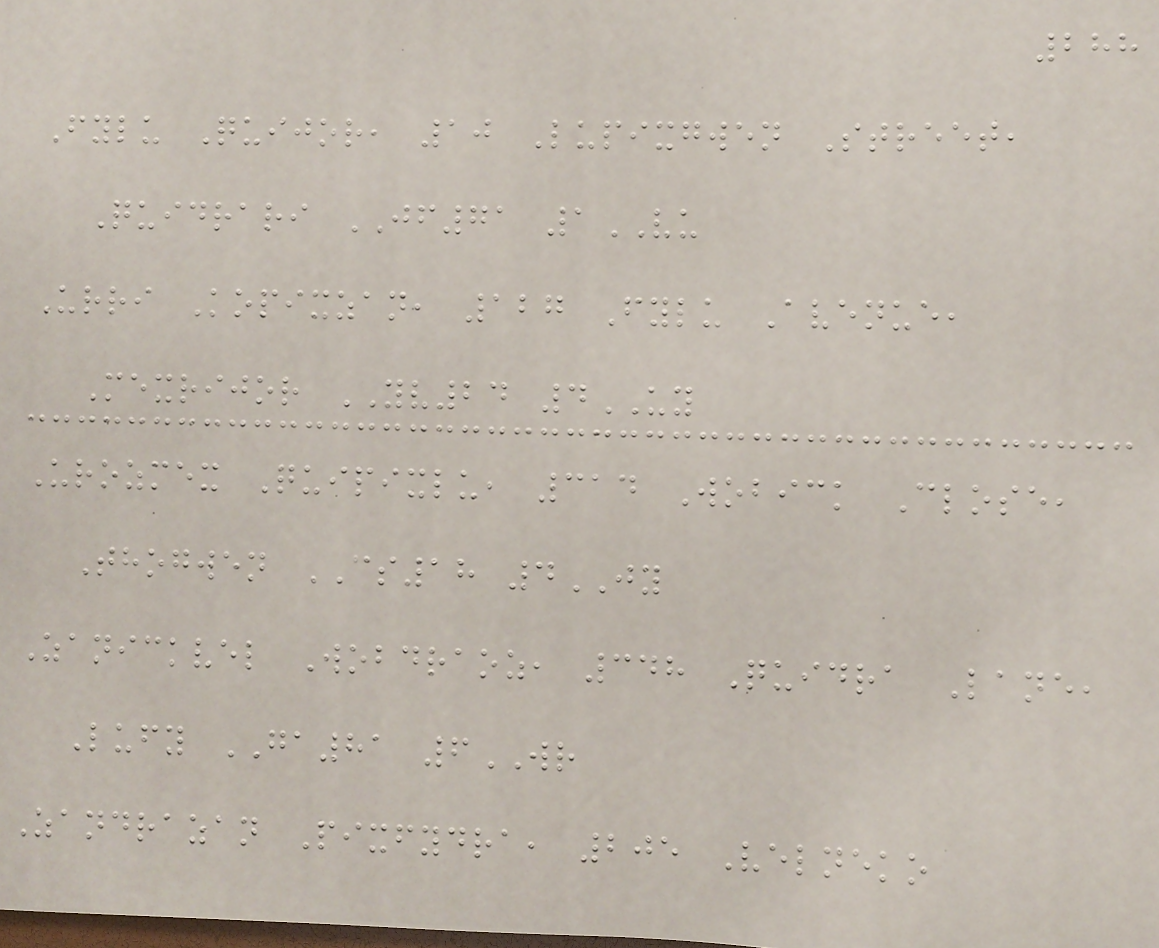288
Fylu Quijor, 10 Lupixgwen Street,
Quidrari JF71 1VU
Urri Kopixzan, 127 Fylu Avenue,
Mexrijor YV24 4UY
Urozmex Quipixlu, 314 Wobick Close,
Thogwen CS18 4JY
Zanickvel Wobdraoz, 348 Quidra Lane,
Lufy GA81 6WR
Zandrazan Pixfydra, 205 Velneko
